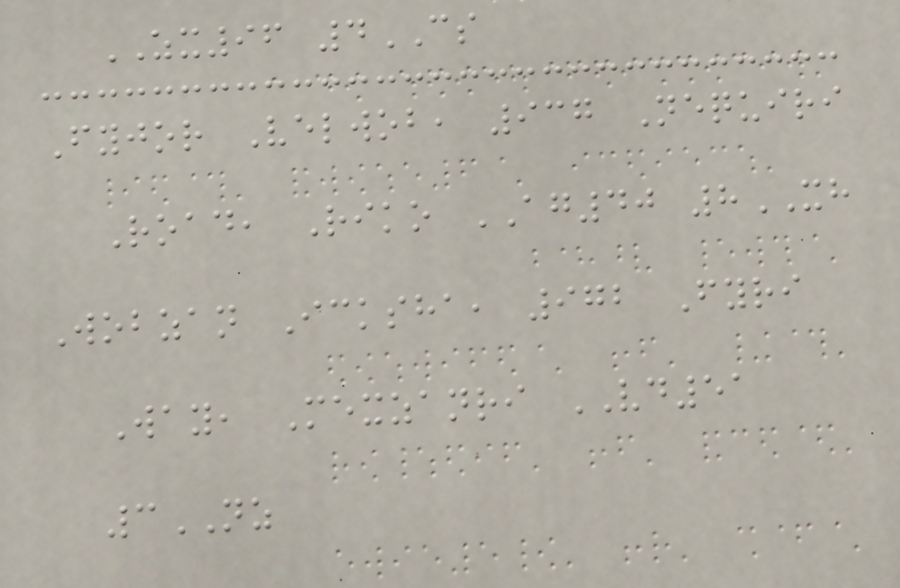ZX96 4CS
Fyjor Velwob, 937 Nequiri
Road, Riko AG40 8XH
Wobzan Icksha, 972 Fyri
Way, Mexzanri VD51
3NZ
